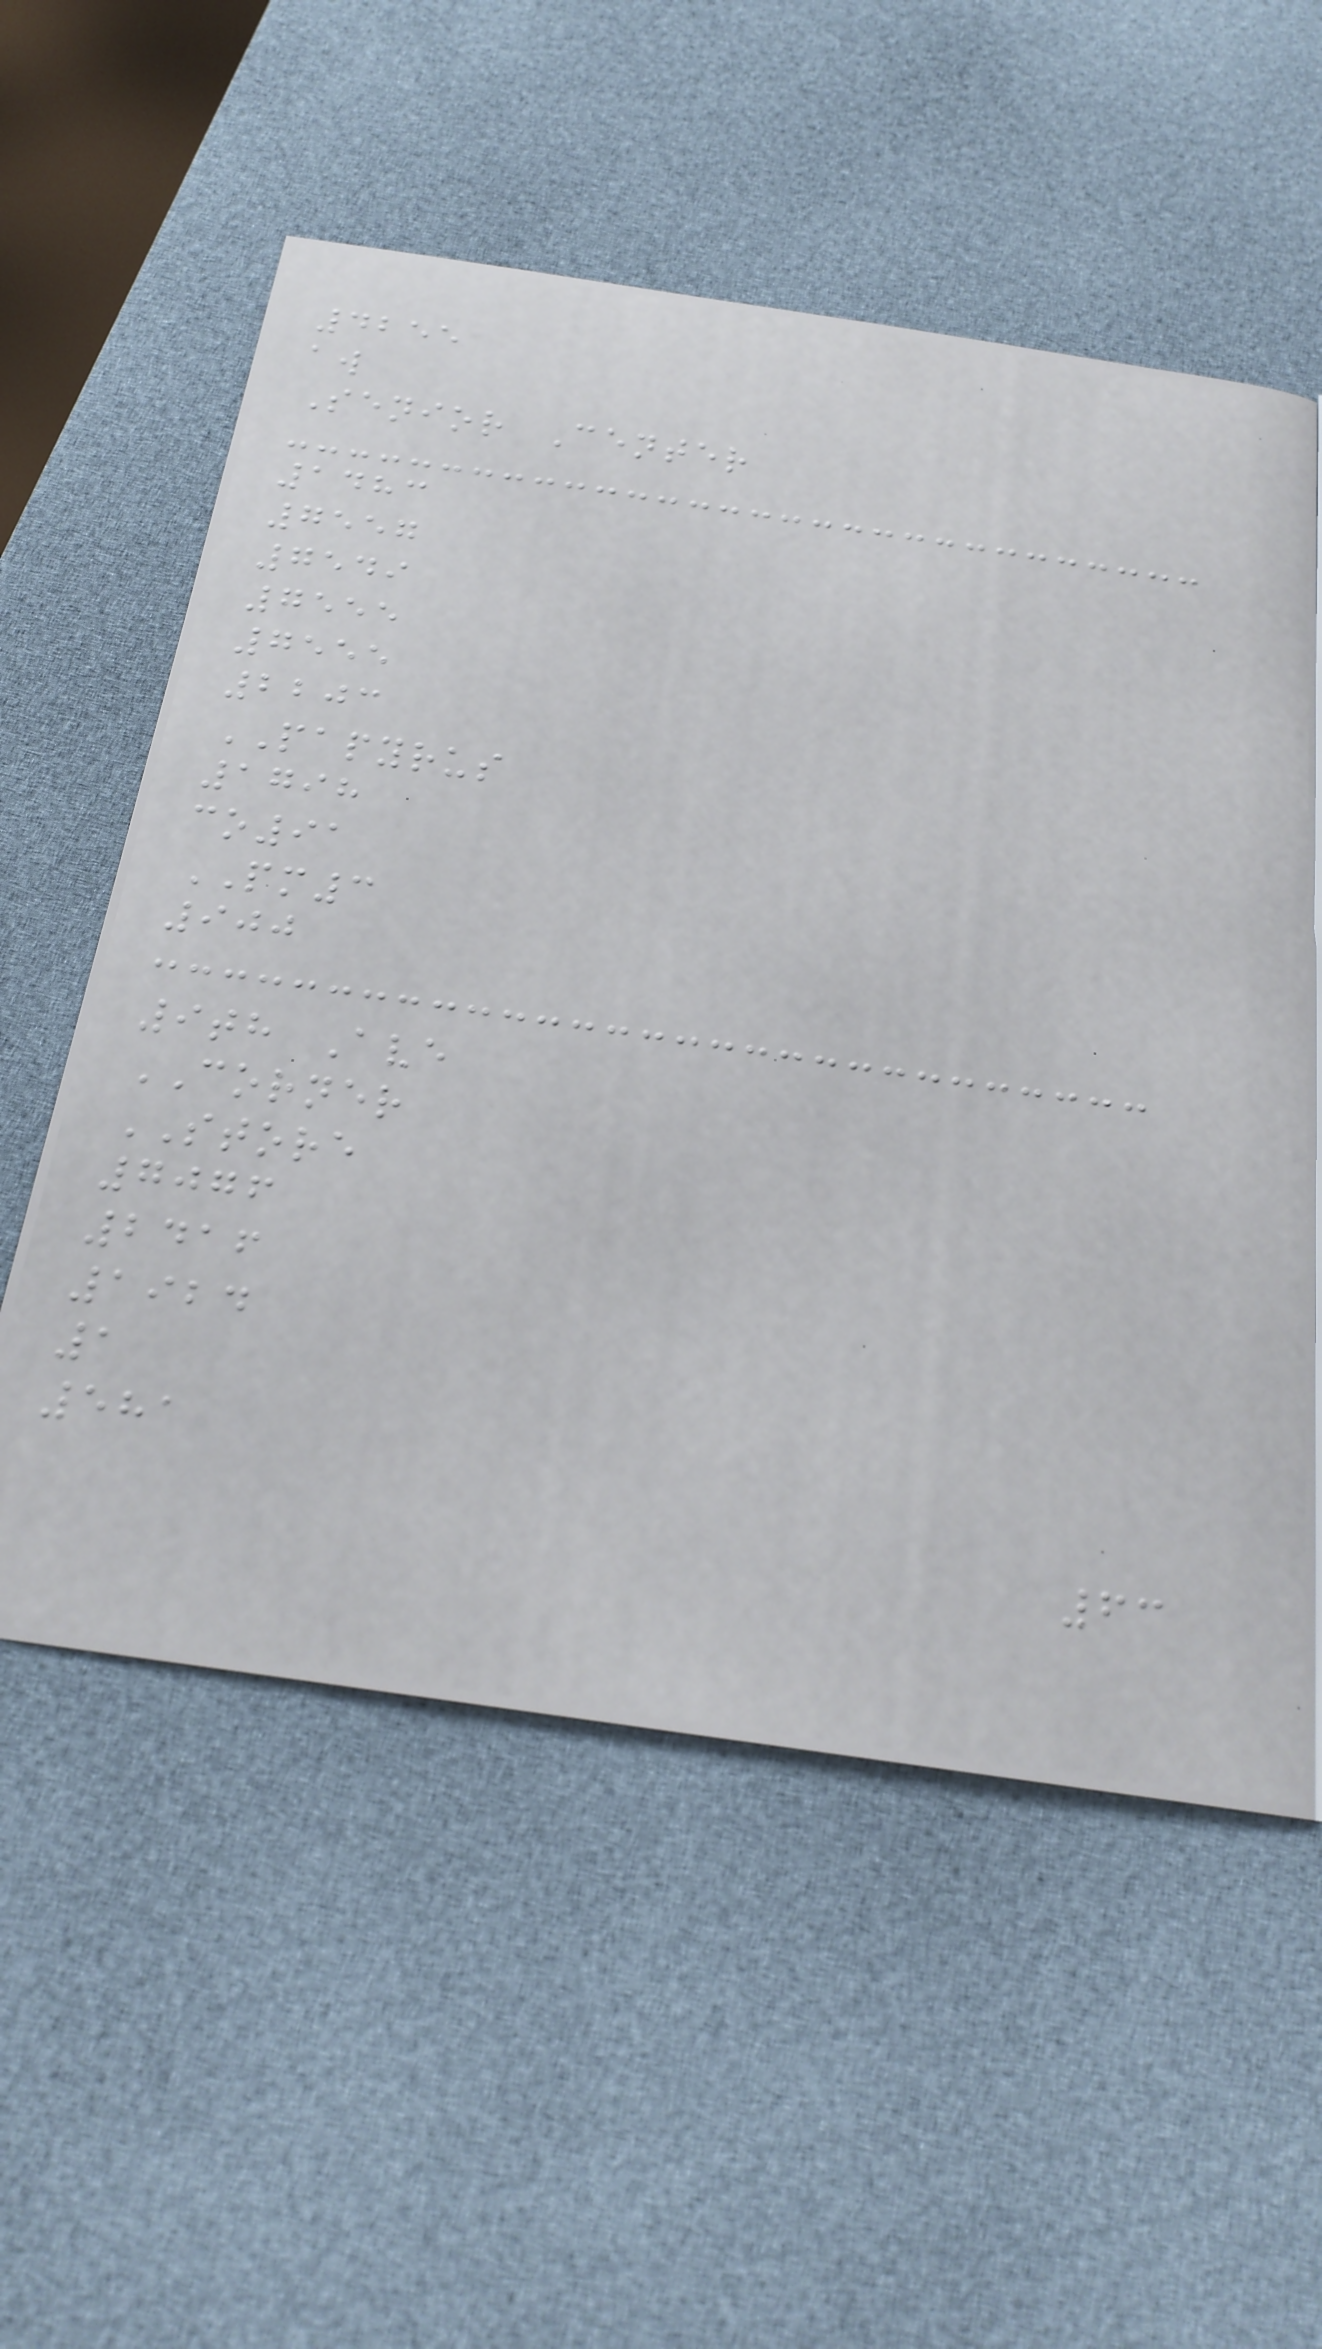4255
aw
Senior Center
1483
7557
7549
7555
7555
2203
PAPYRUS
1798
co91
PM3
900
9th Ave
CORNER
STORE
7076
2416
1924
1
581
63
